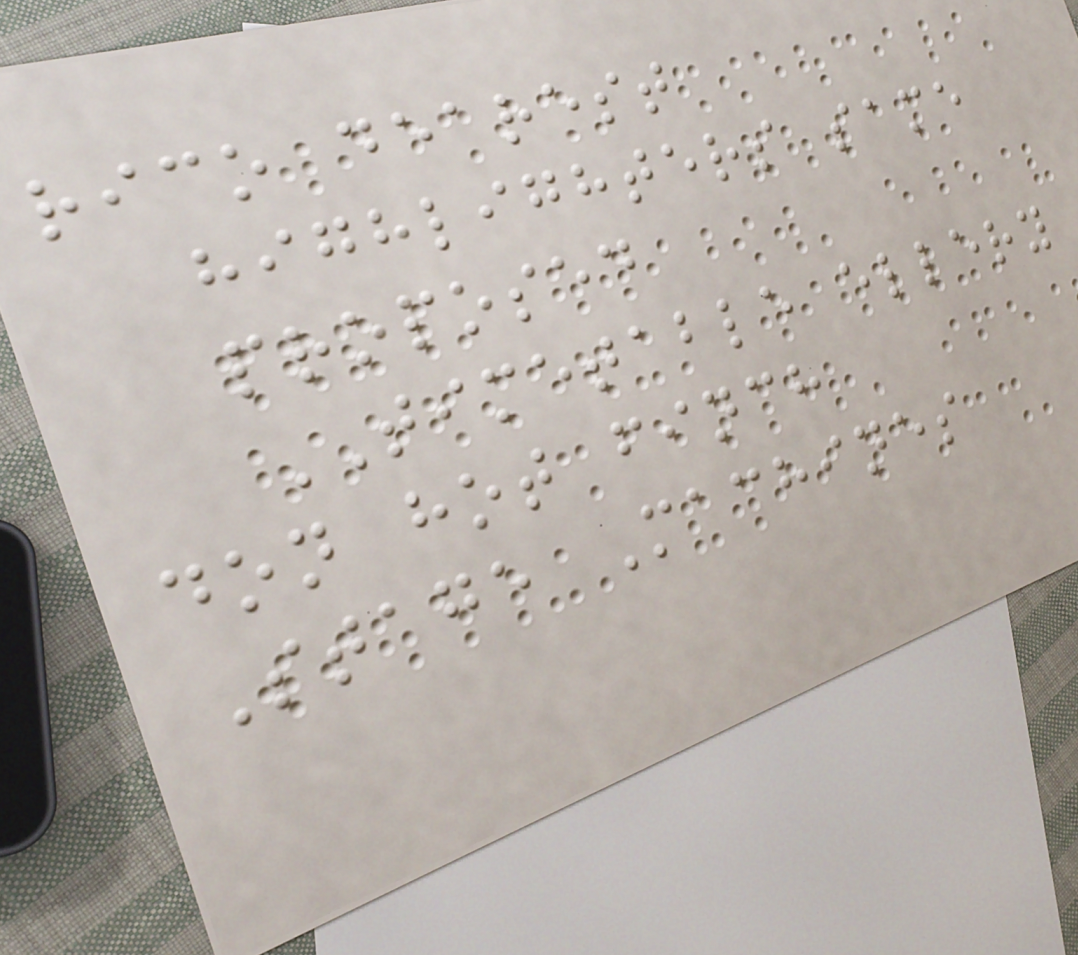rico dearest
highlighters same
proposed
TIMETABLE ellery
don hot finch
Stage Machines
